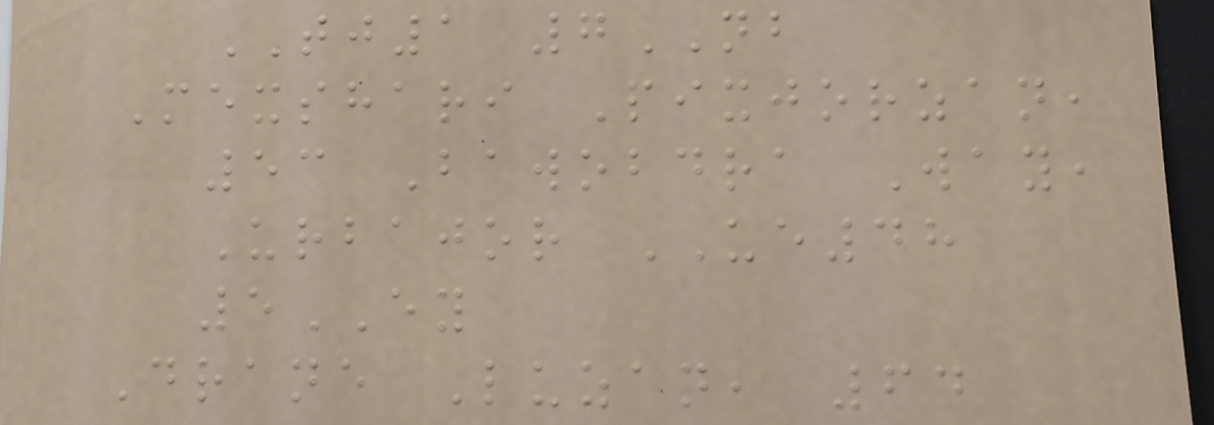TJ1 7NB
Mexshari Pixjorzan,
53 Bawobdra Way,
Urbajor UE48
5EY
Drane Luzan, 64
